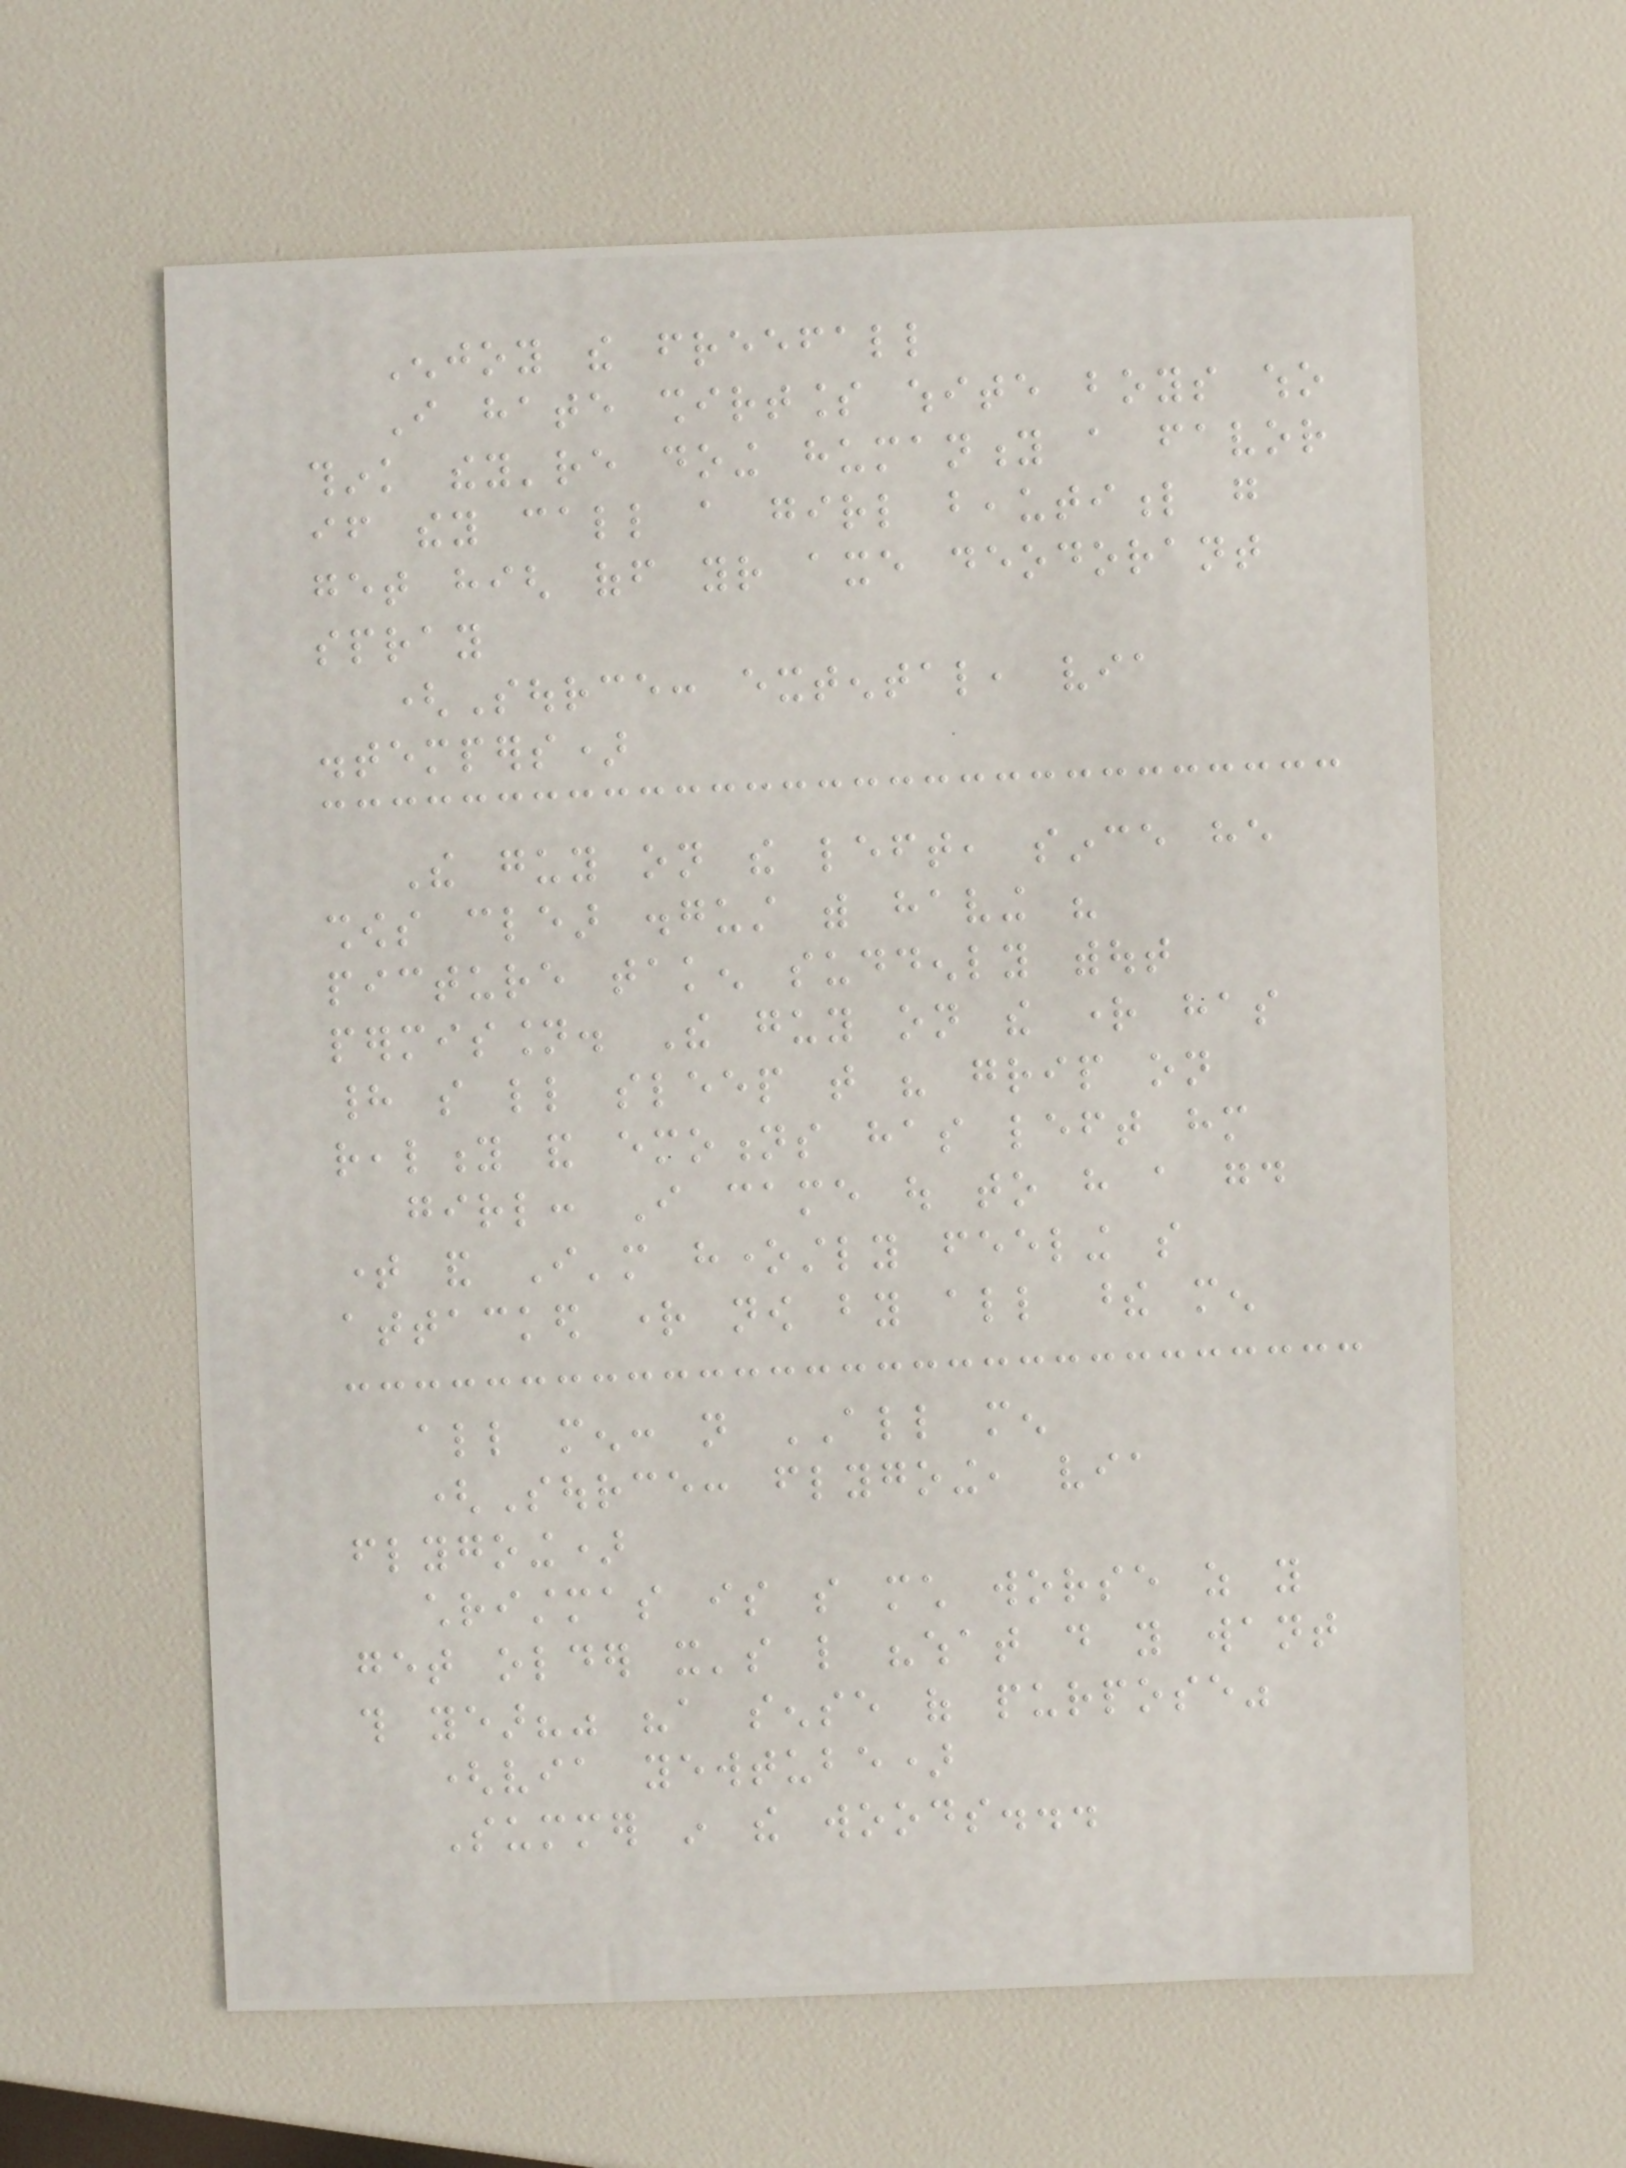Enjoy the freefall
I hate shirtless white boys who
think they're doing humanity a favor
if they call a girl beautiful go
get high off your axe deodorant
spray
(Source: extental, via
distempers)
The guy on the left, since he
shows clear disgust with having his
picture taken suddenly without
permission. The guy on the right has
had so little sleep that his grip on
reality and emotions has left him
girl: I came out to have a good
time and I'm honestly feeling so
attacked right now by all these men
all men: not ALL men
(Source: flygoing, via
flygoing)
christmas is so much worse as you
get older it's like "what do you want
this year?" "a sense of purpose"
(via yewtube)
Summer in the woods...
